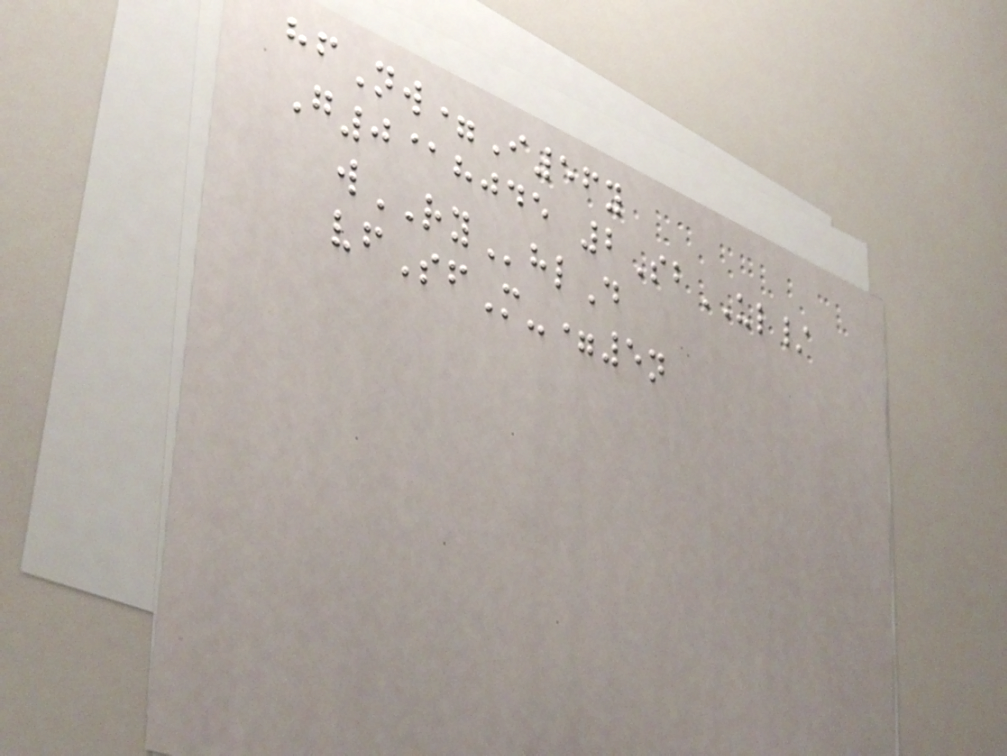hfNw=I56y
G0@hjde 2SbUL/
wRYhlD
vfSfM-=5n
